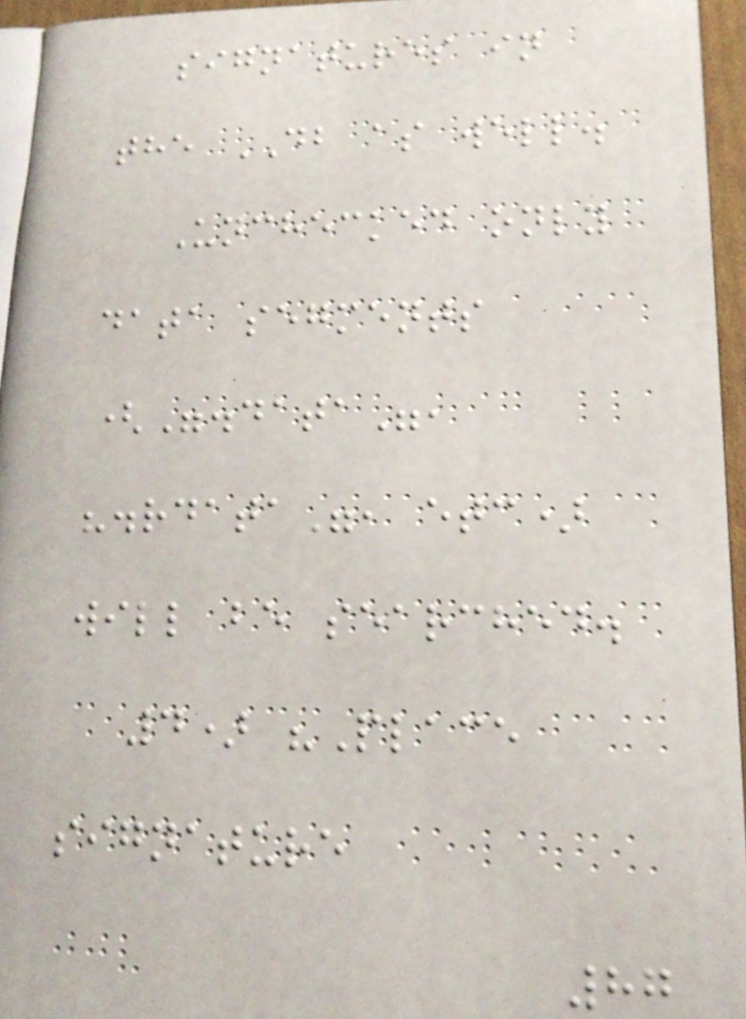signatures in
the DB as well.
Unchecked only
data segments
(".data",
".rdata", etc)
will be searched.
4) "Place
signature
87
